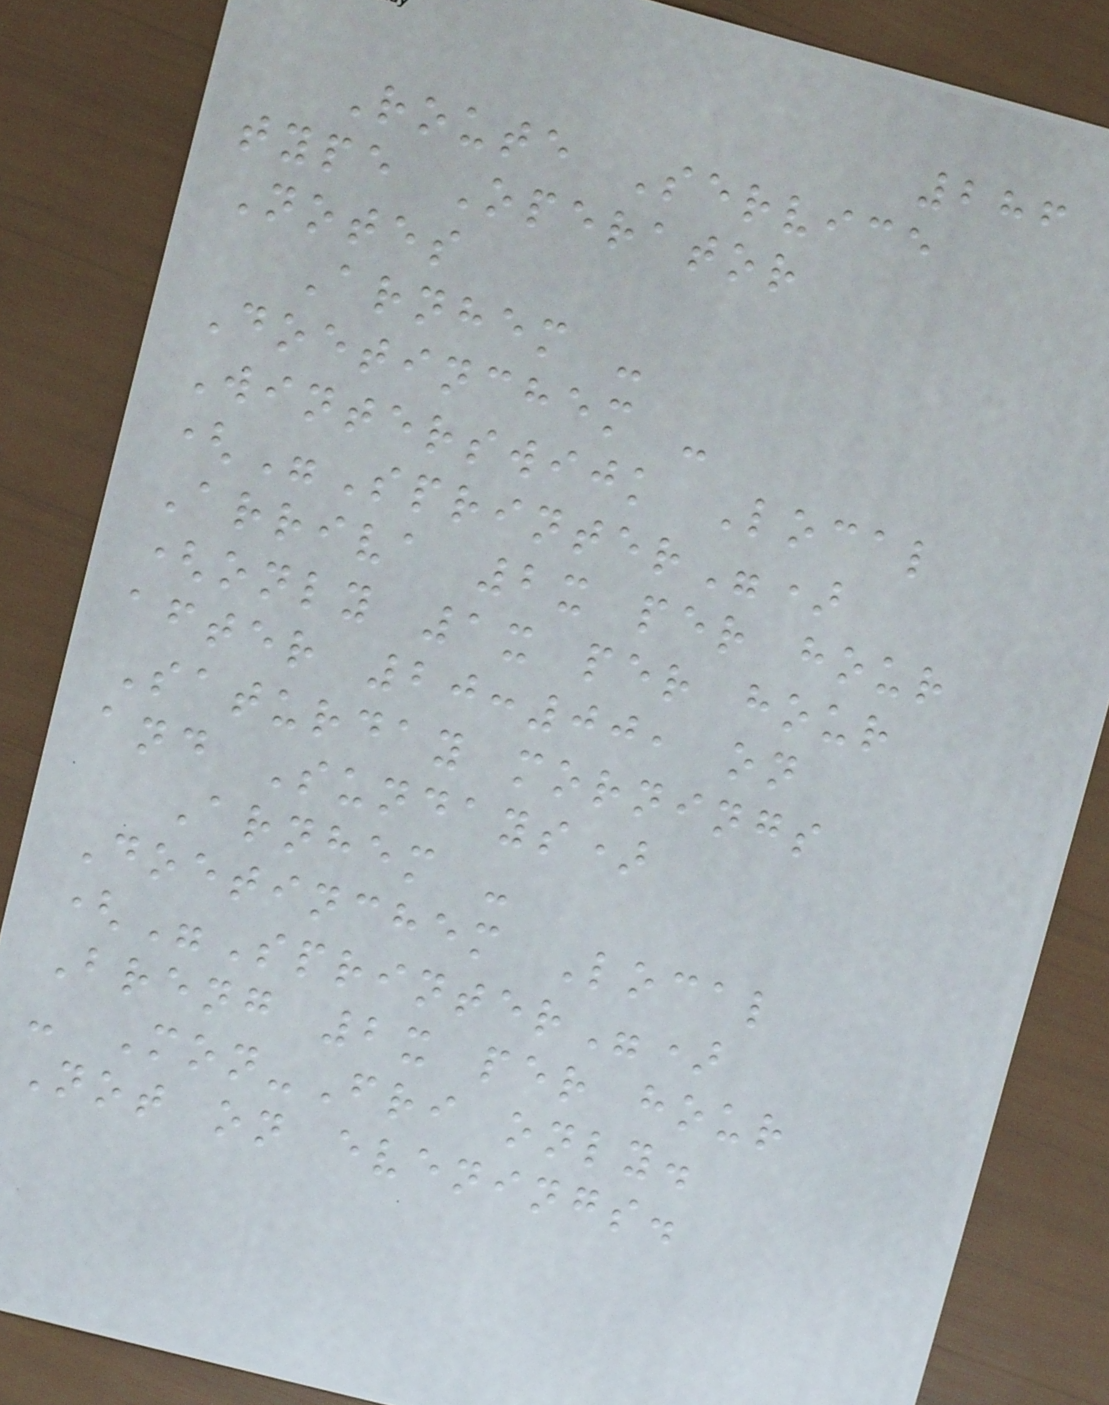286
Route Service
type Operator
Notes
Arnhem -
Doetinchem -
Winterswijk Local
("Sprinter")
Arriva 2x per hour
(only 1x per hour
after 20:00, on
Saturday mornings
and Sundays)
Arnhem -
Doetinchem Local
("Sprinter")
Breng 2x per hour
- Mon-Fri only.
Not on evenings.
